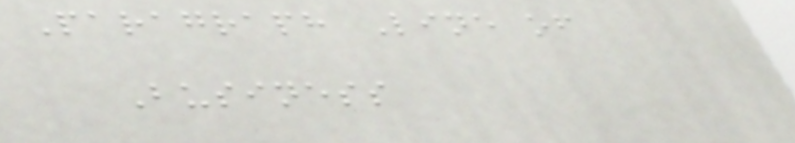Paragraph Line of
Business
